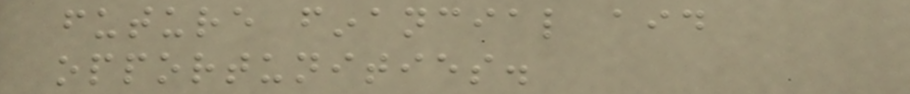future financial aid
opportunities.
